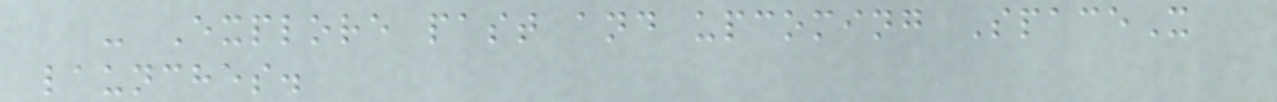- Explore past and upcoming SpaceX
launches.
